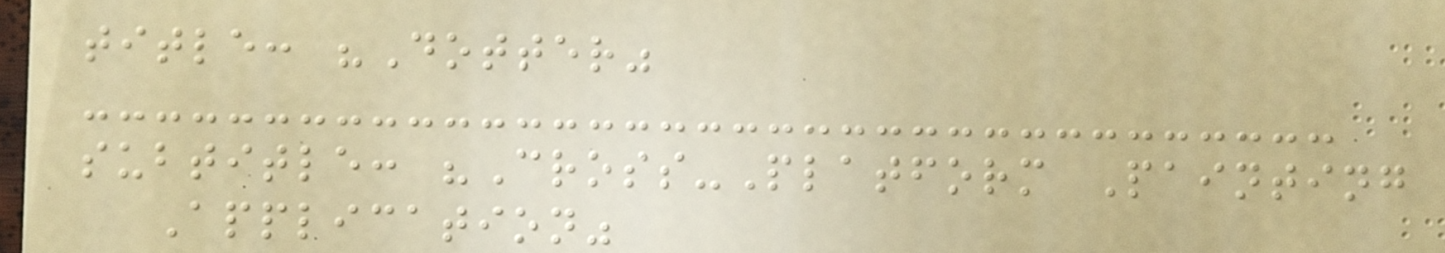title: "Dotter"
subtitle: "Cross-Platform Painting
Application"
